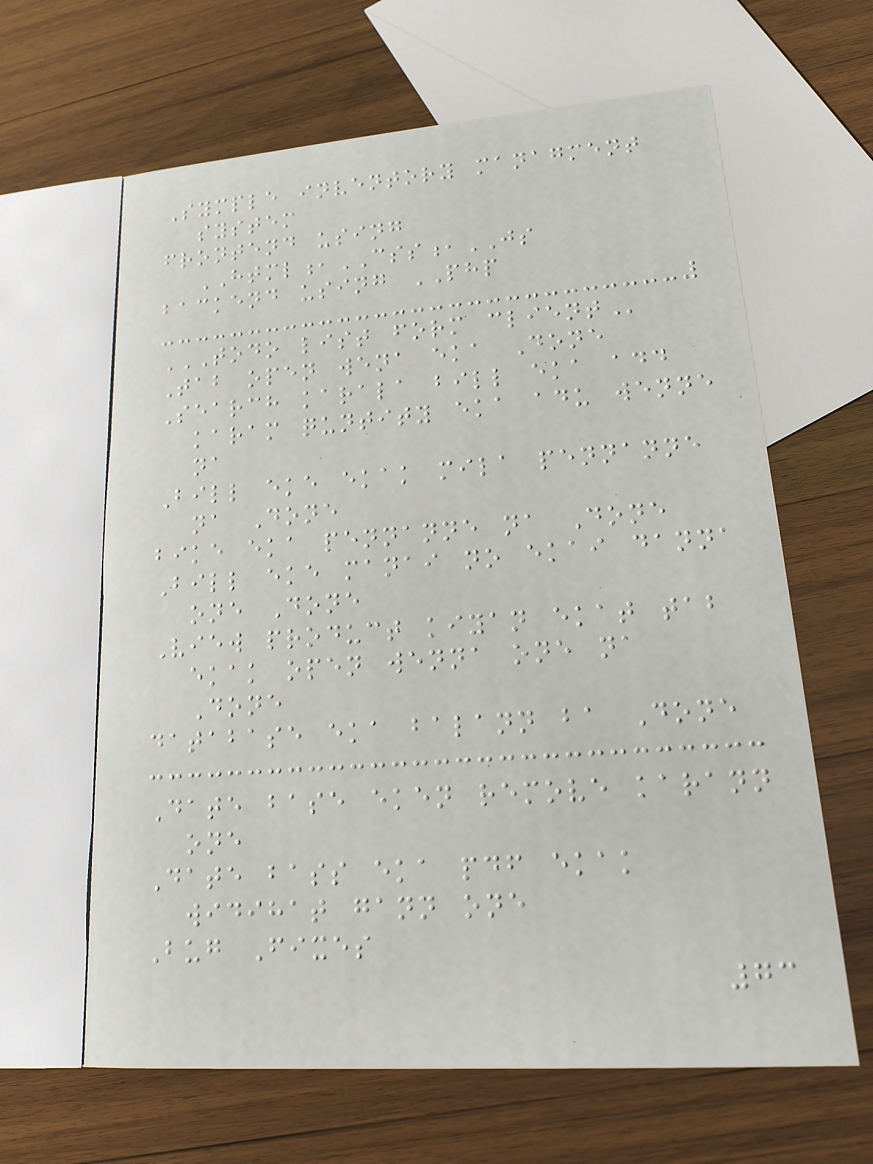Symple inventory managment
system
frontend using
HTML,CSS,JS
backend using PHP
TODO LIST FORM CLIENT
Tab open wena eka Done
Search karala bill eka add
karam quntity eka adu wenne
na
Bill eke ekak mila pennanne
na Done
bike eka pennanne na Done
Bill eke manai no ekai danna
one Done
View product kiyan ekat tab
ekak open wenna one na
Done
database eka balann ba Done
Date base eken remove karann
one
Date bass eka pdf ekak
widihat gann one
Bug Fixes
73
